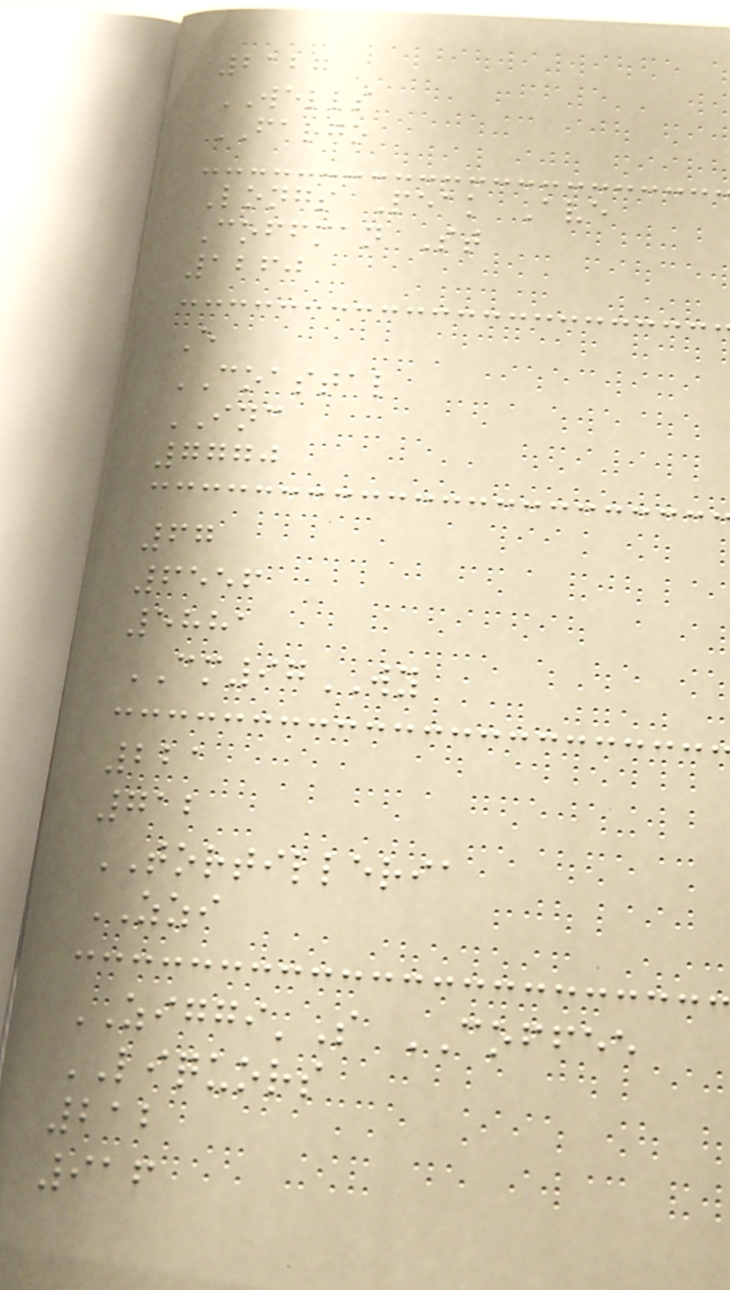2127
WELLS
FARGO
Longs Peak Ave
Coffman St
1260
E
COASTAL
INC
7770
67
6556
5881
CM97WY
221
712
TORTILLERIA
ZZI
ZIGGI'S COFFEE
LIQUORS
212
916
